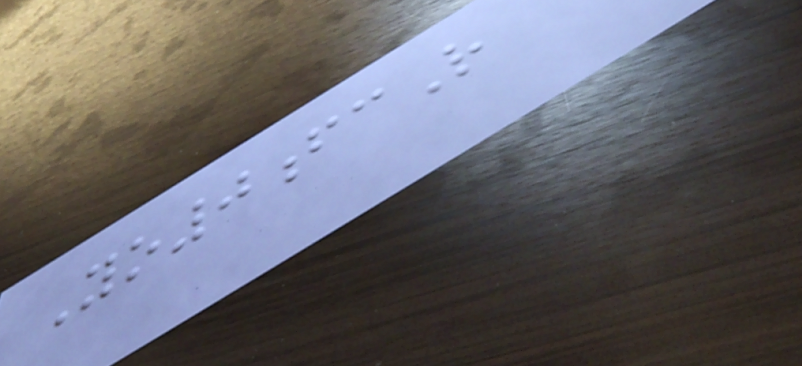Yo0fcR
